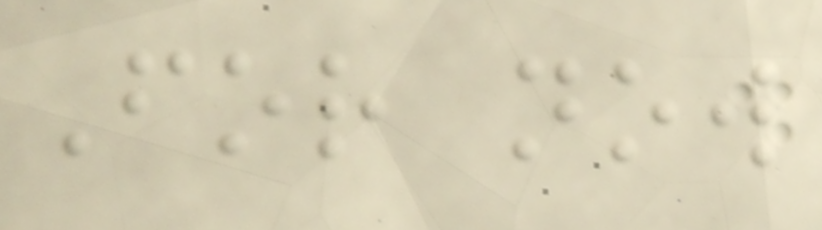For now
